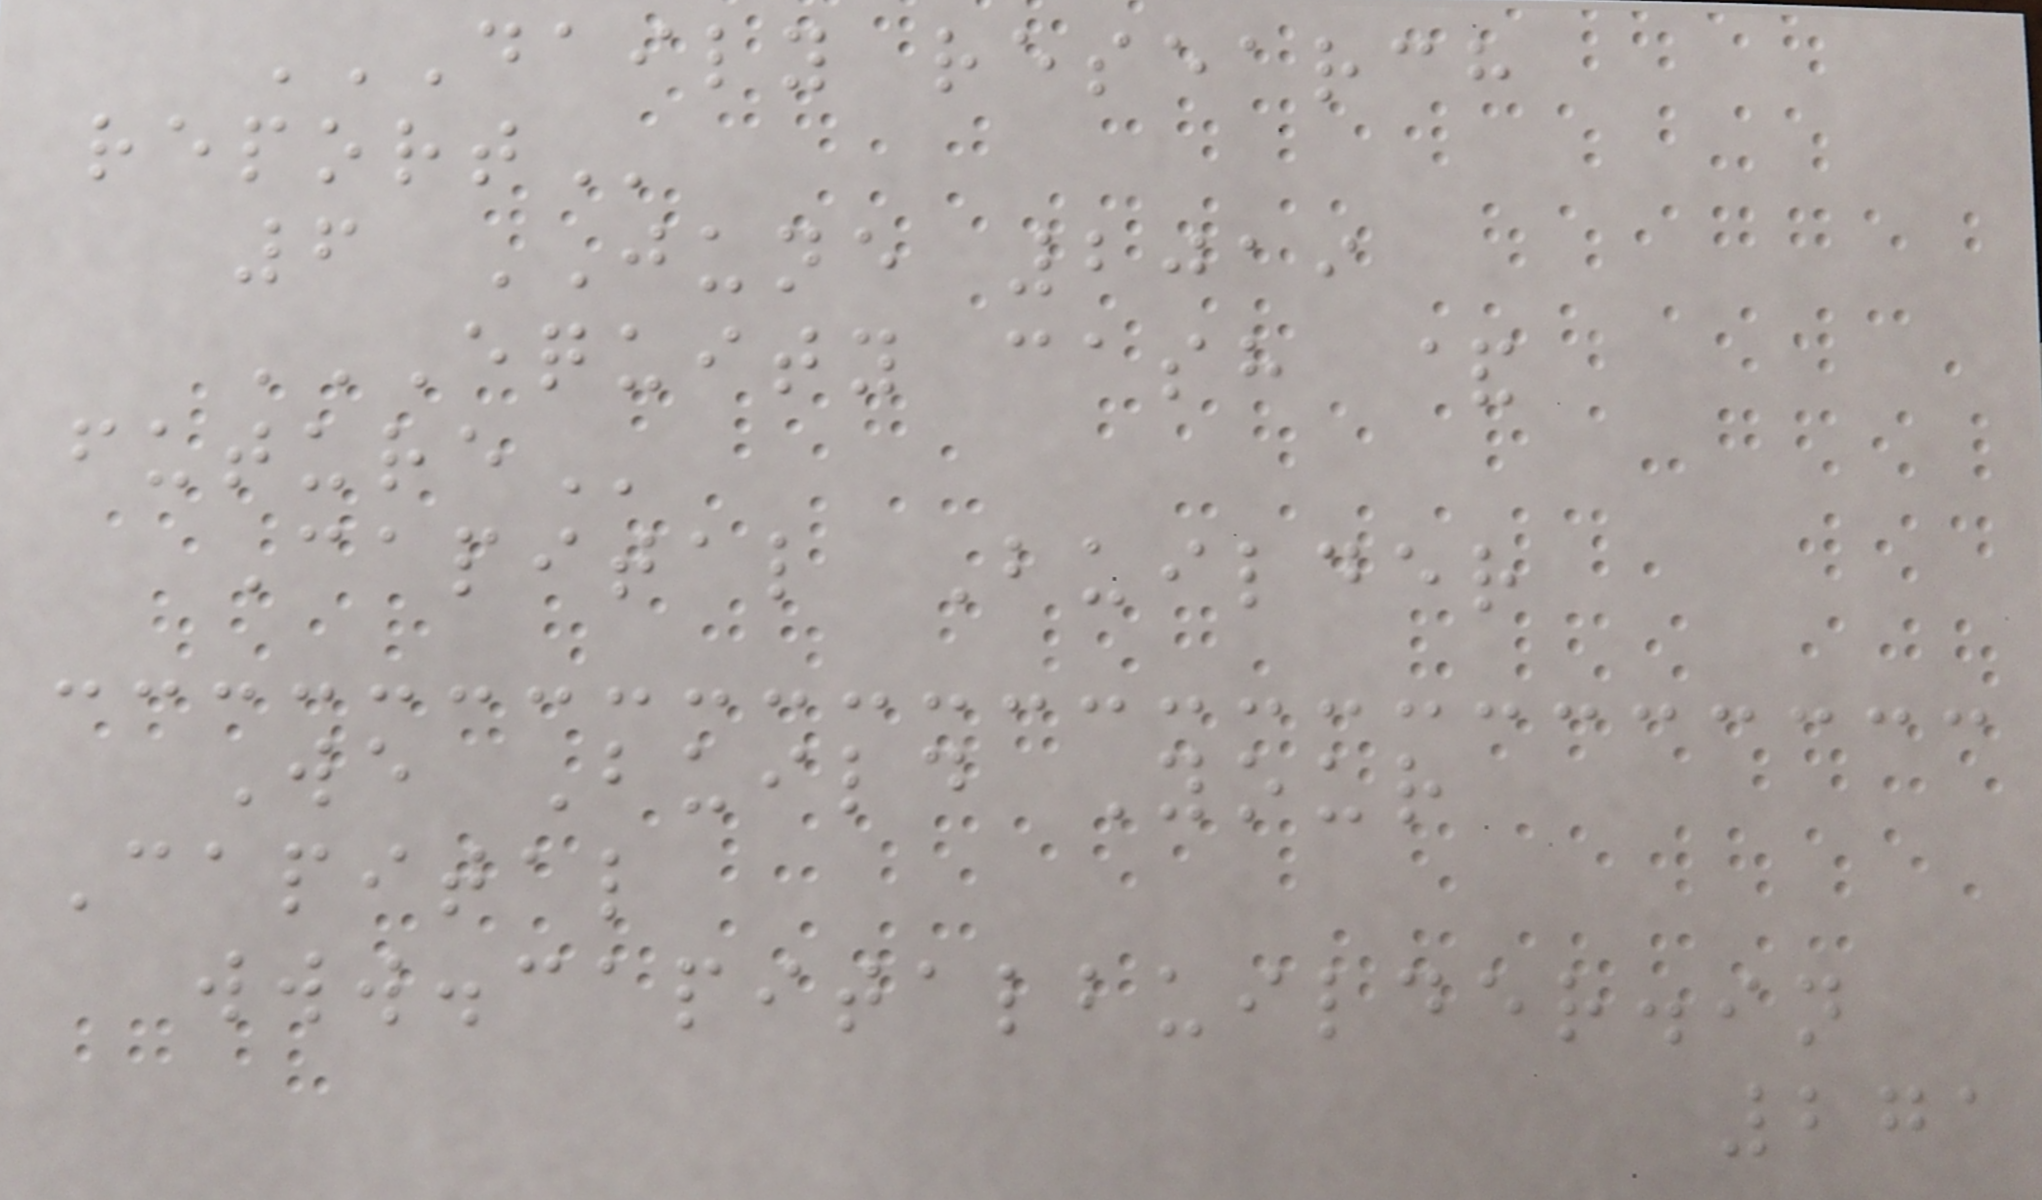DAILY RESEARCH
REPORT
6 JUNE 2019
EQUITY CASH &
FUTURE
Capital Builder
We Build Your
Capital
www.capitalbuilder.in
271
